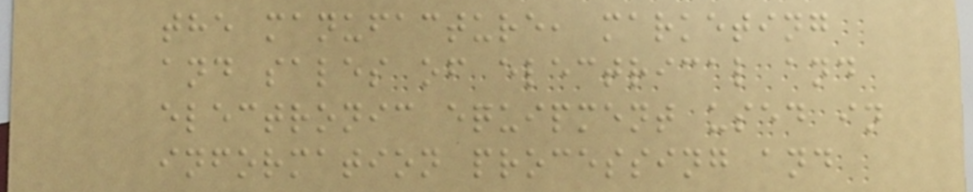the manufacture, marketing
and sales of electrical and
electronic equipment used in
information processing and
